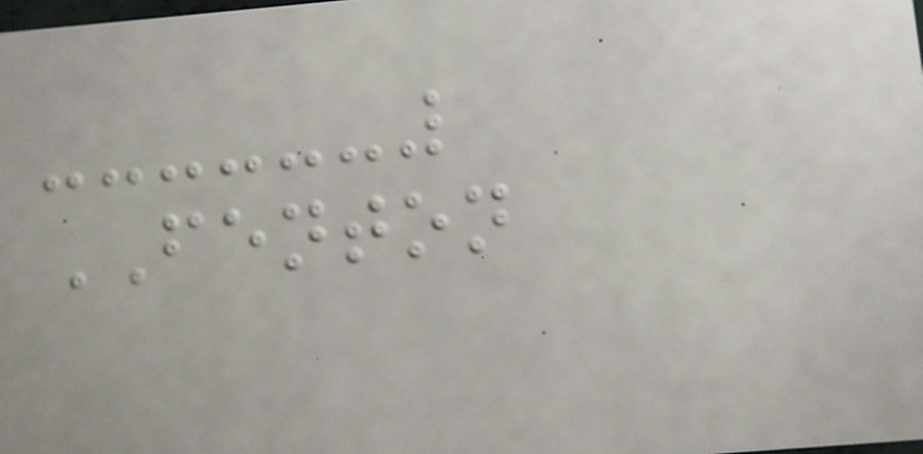FENTON
